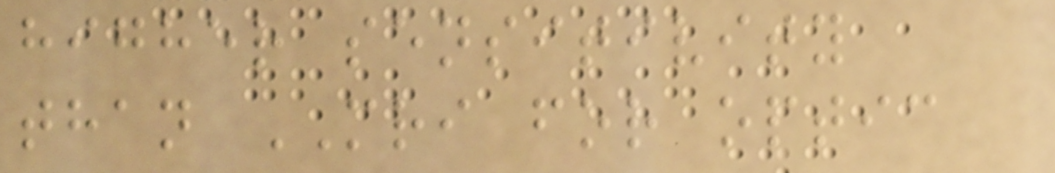higher sensitivity
than MRI for optic
